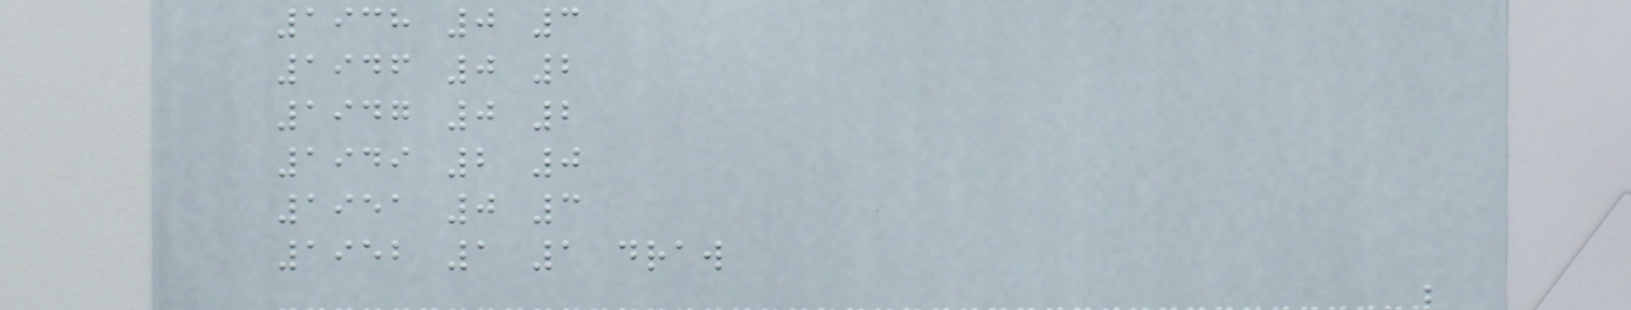1938 0 3
1946 0 2
1947 0 2
1949 2 0
1951 0 3
1952 1 1 draw
